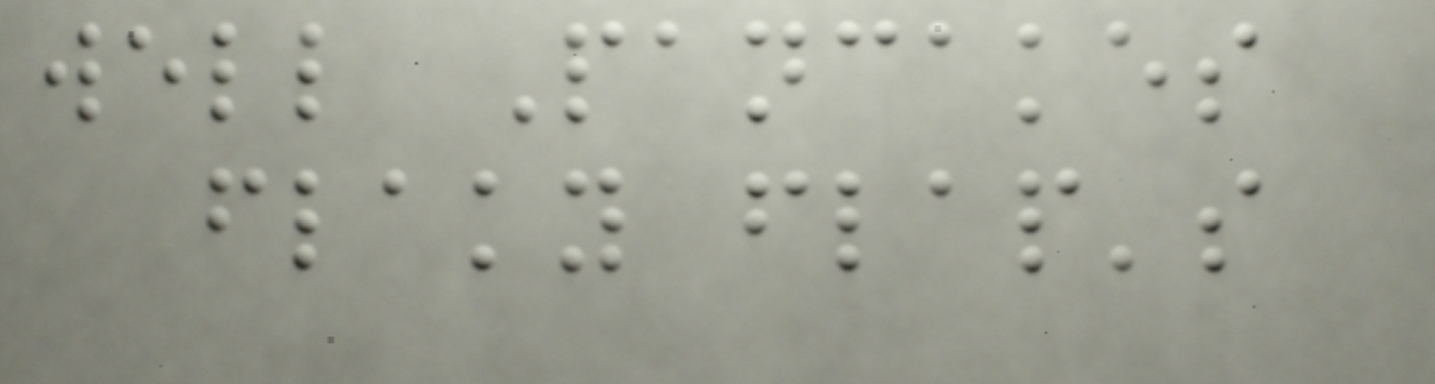well Pancakes
flaky flap's
